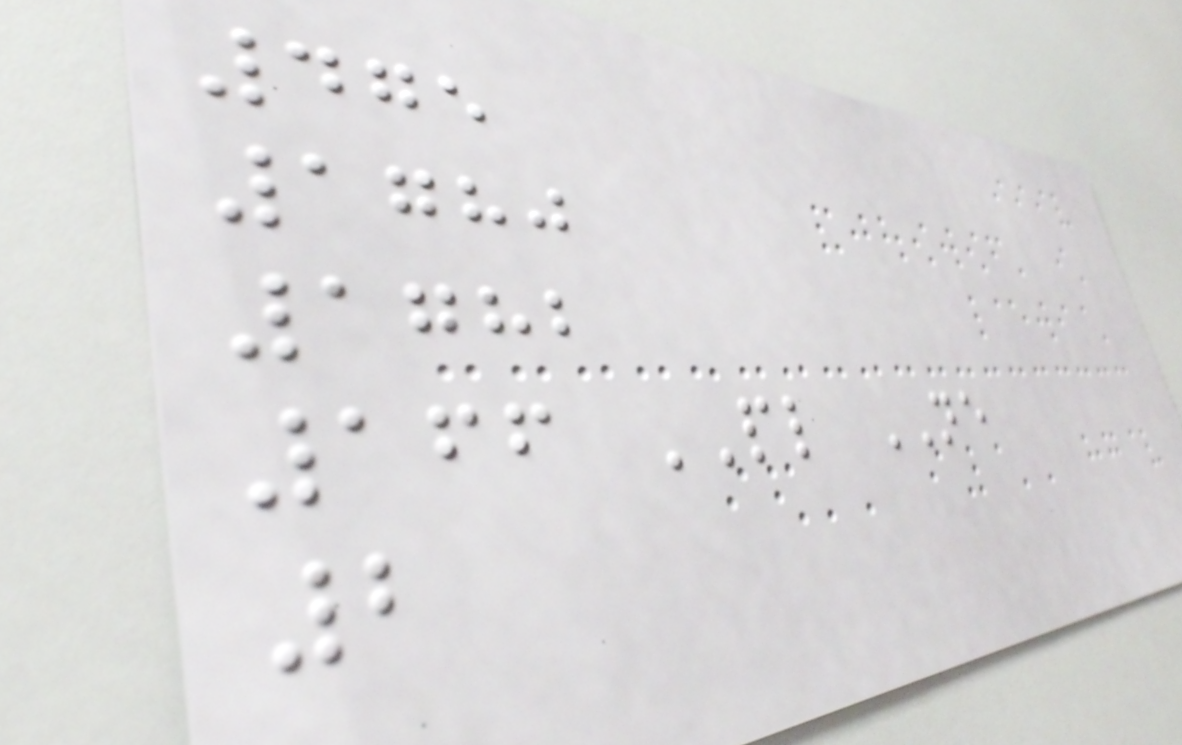475
1780
1782
166 PL NE
2
